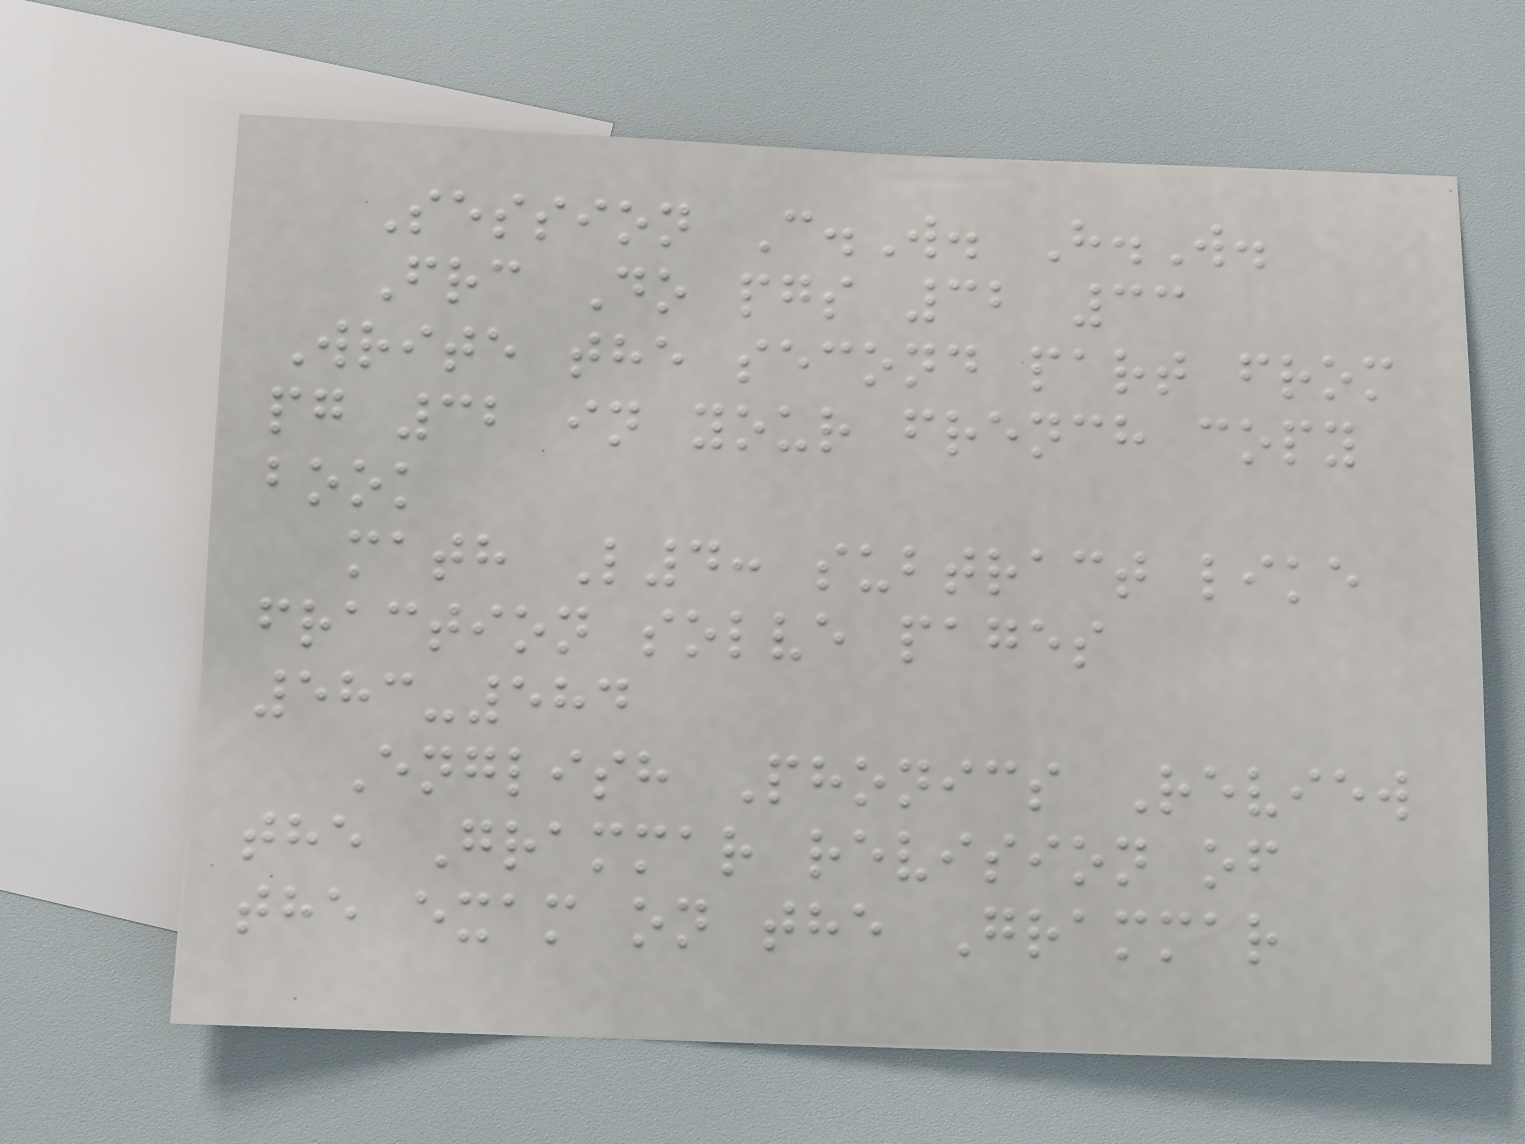Session C.W. H.W.
Frc Do pgs 32 33
Write the second part from
pg 32 in your french copy
book
math L4: subtract like
fraction solve pages
583-584
English Phonics Review
the Grammar revision of
the exam on the Grammar
